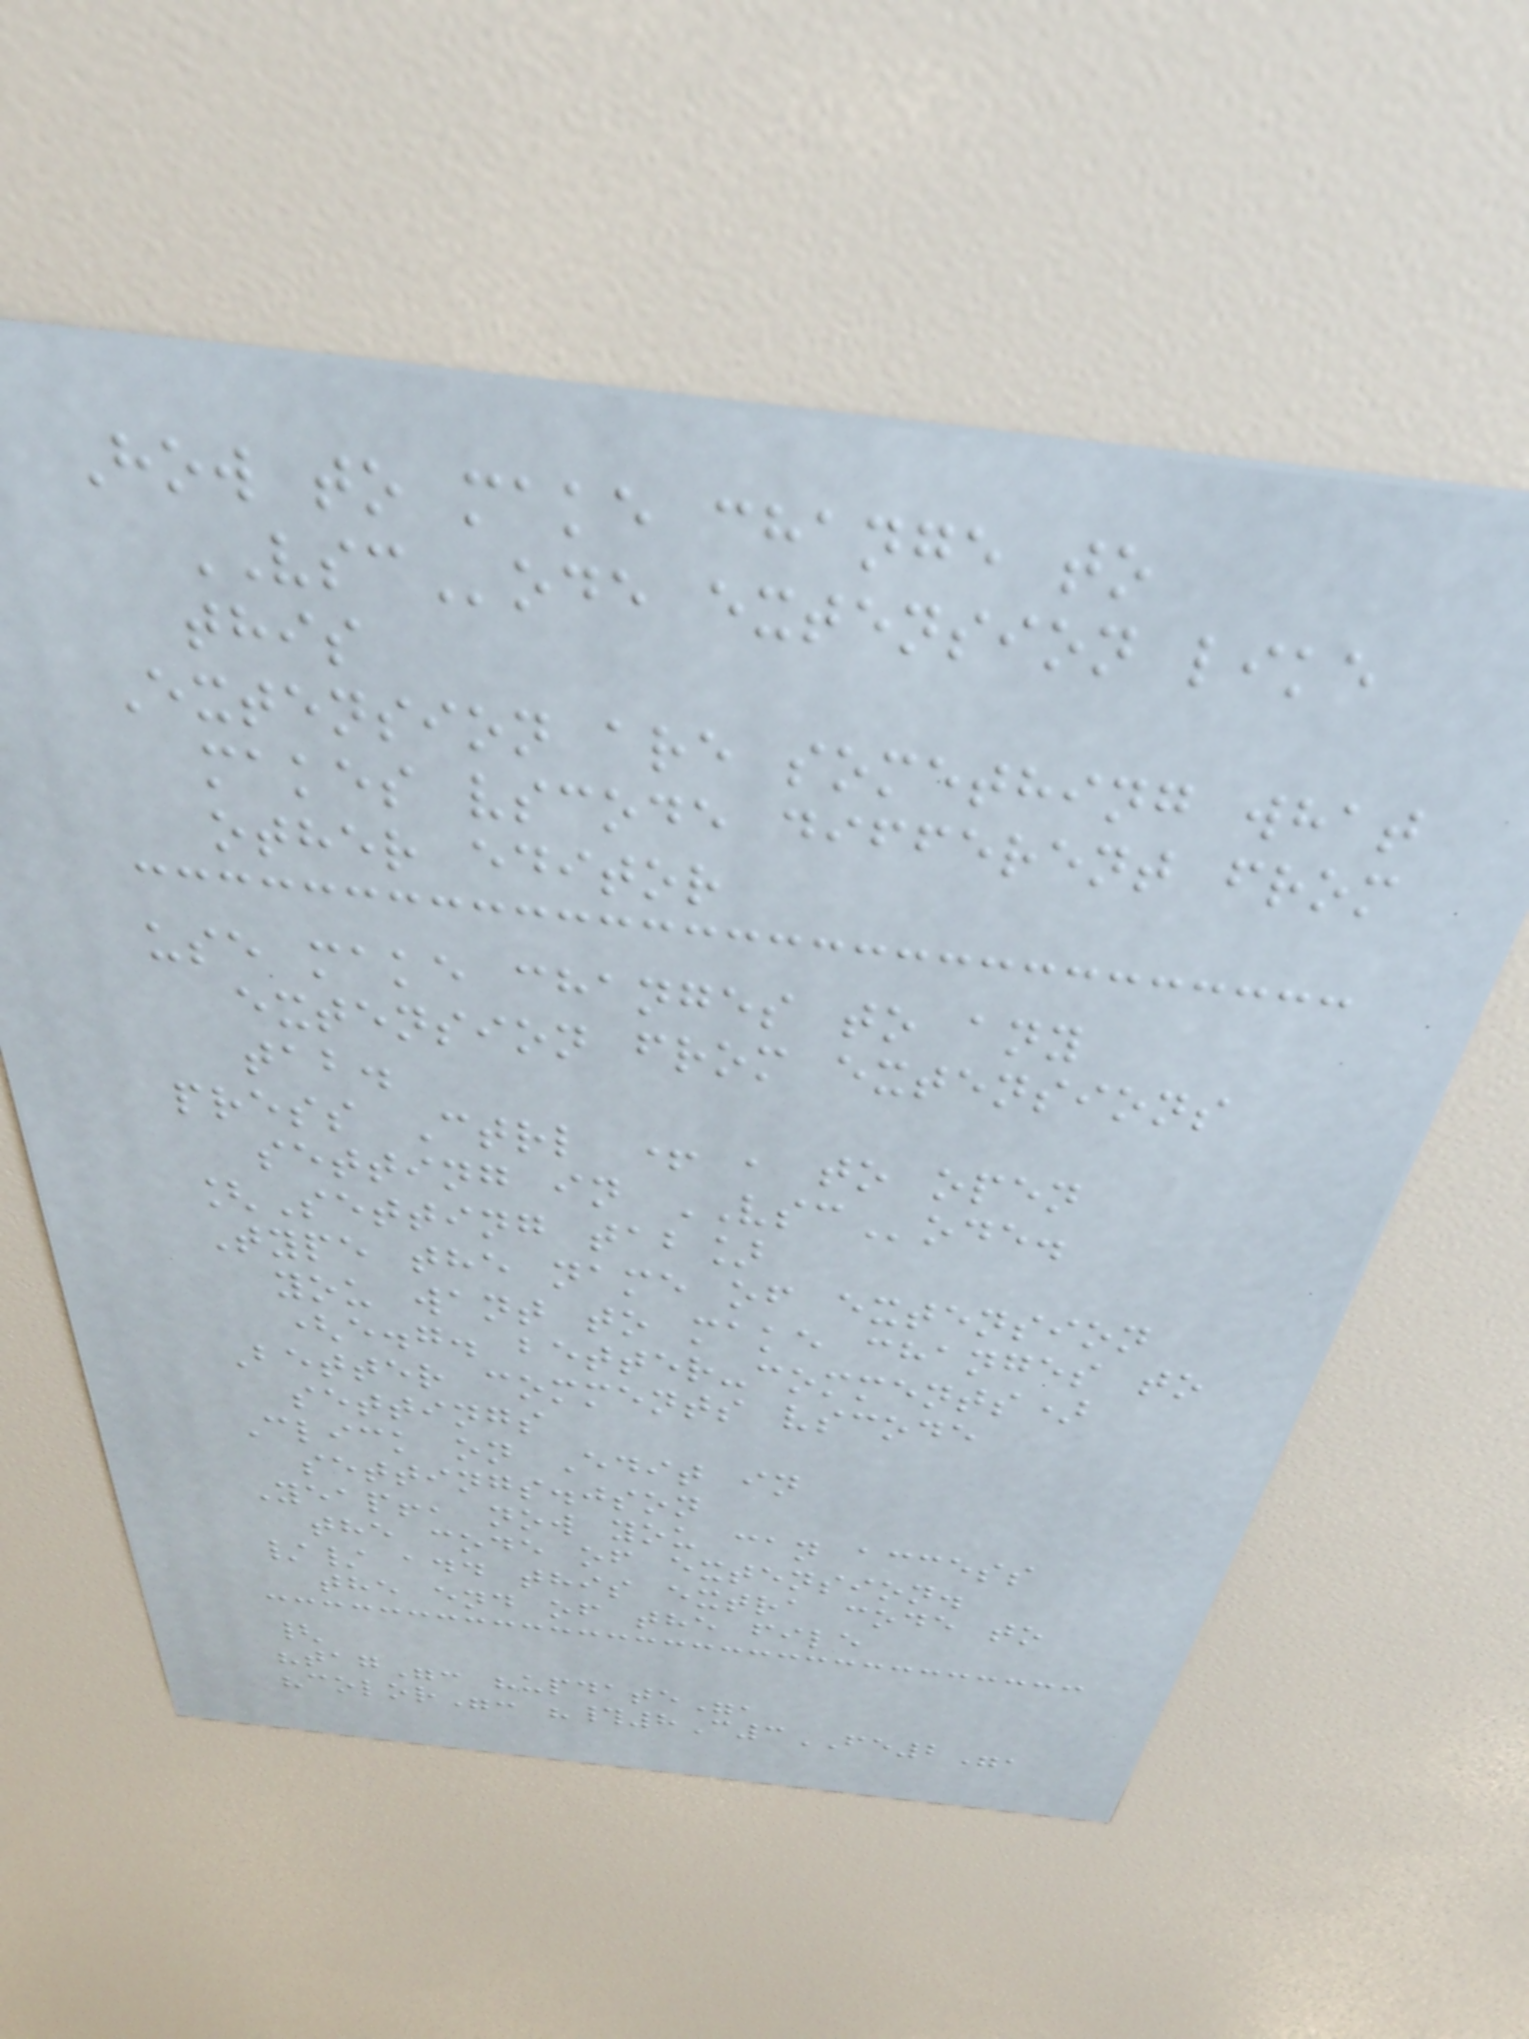How to make change to
VSCode extension like
this
Extension are something what
makes vscode different from
other editor
use make changes to any
extension from extensions
tab.
press Ctrl + , to open
setting in VSCode.
[Setting tab]
Type the name of extension
you want to make changes to
(e.g. better-comments)
Better comments vscode
settings
Click on Edit in
settings.json
Yeap!, now you can access
the code of extension.
// add this extra code to
the end of the file
{
"tag": "update",
"color": "#8C3FE2",
